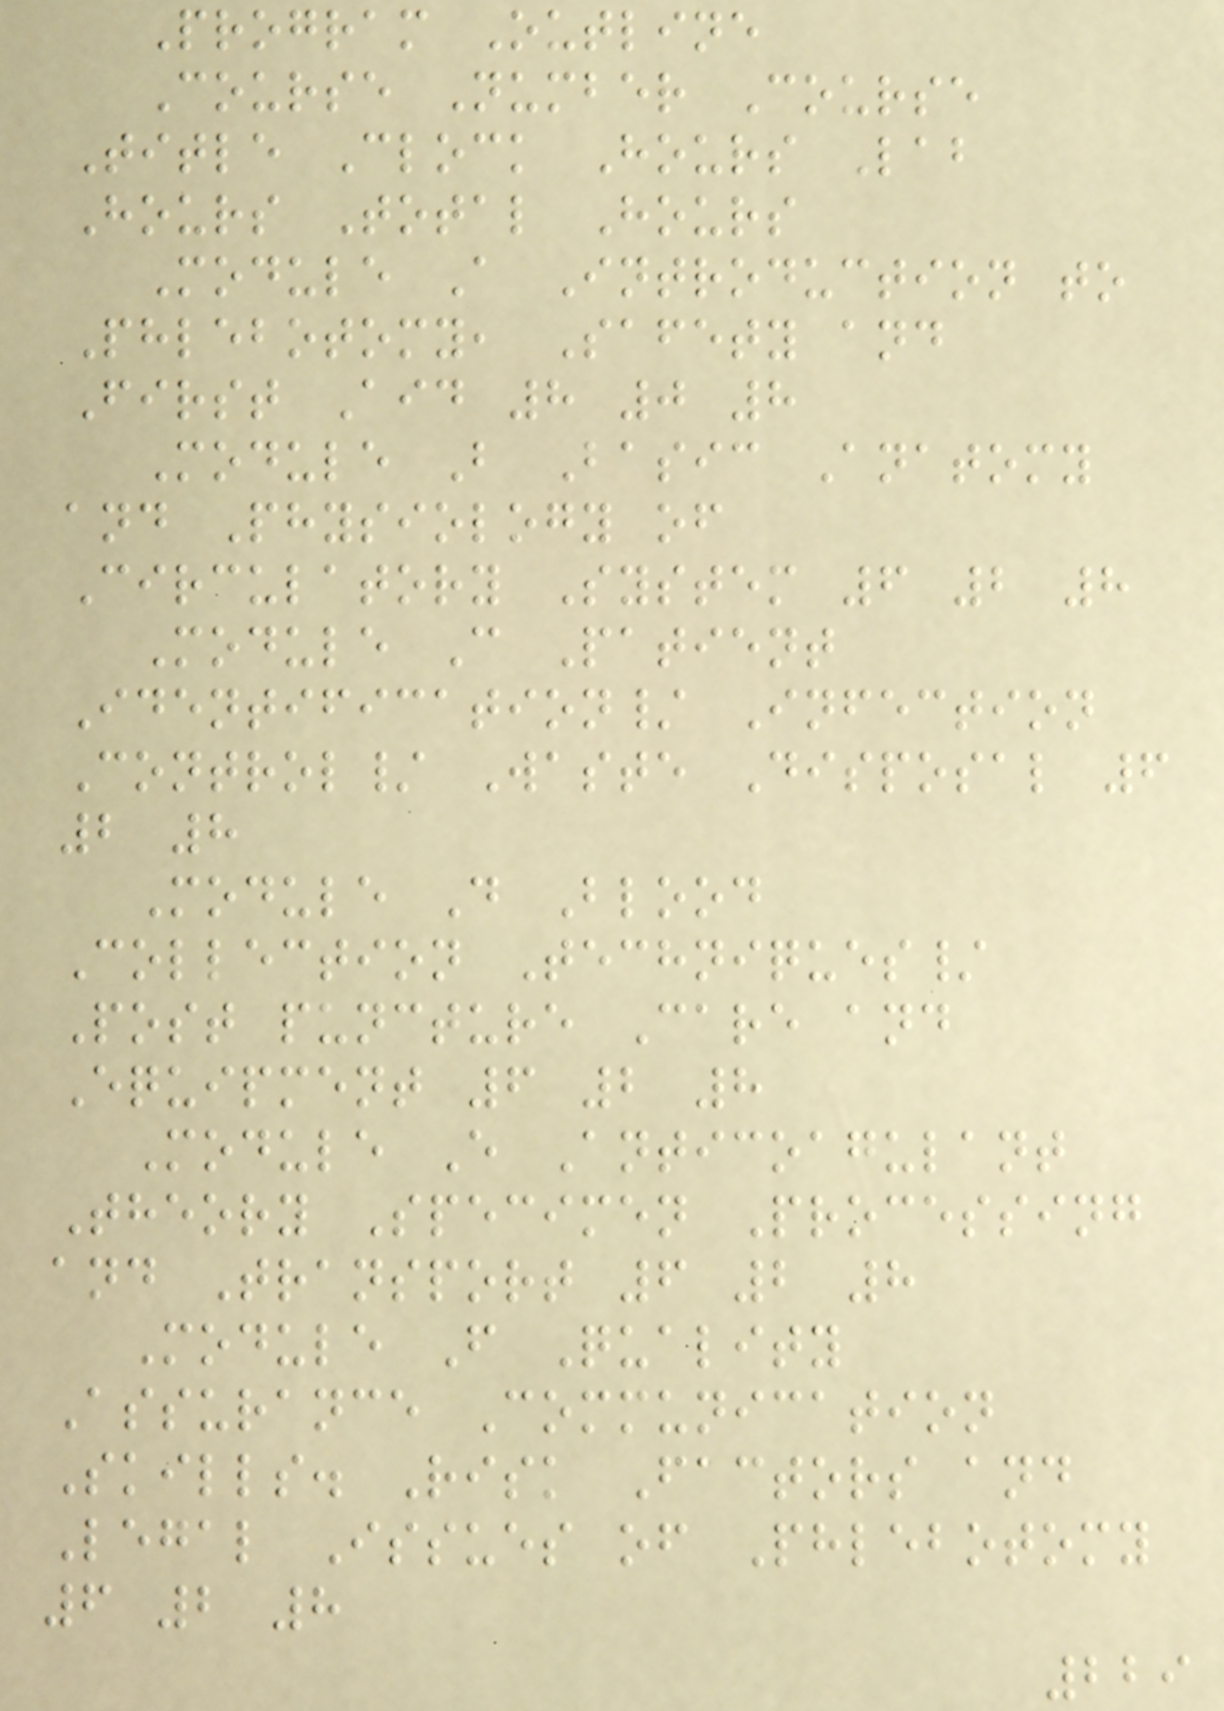Program Outline
Course Number Course
Title Clock Hours Lab
Hours Total Hours
Module A Introduction to
Phlebotomy, Safety and
First Aid 8 0 8
Module B Basic Anatomy
and Physiology of
Circulatory System 6 2 8
Module C Patient
Identification/ Infection
Control/ Waste Disposal 6
2 8
Module D Blood
Collection Techniques/
Post puncture Care and
Equipment 6 2 8
Module E Anticoagulant
Theory Specimen Processing
and Transport 6 2 8
Module F Quality
Assurance Communication
Skills. Risk Factors and
Legal Issues of Phlebotomy
6 2 8
229
